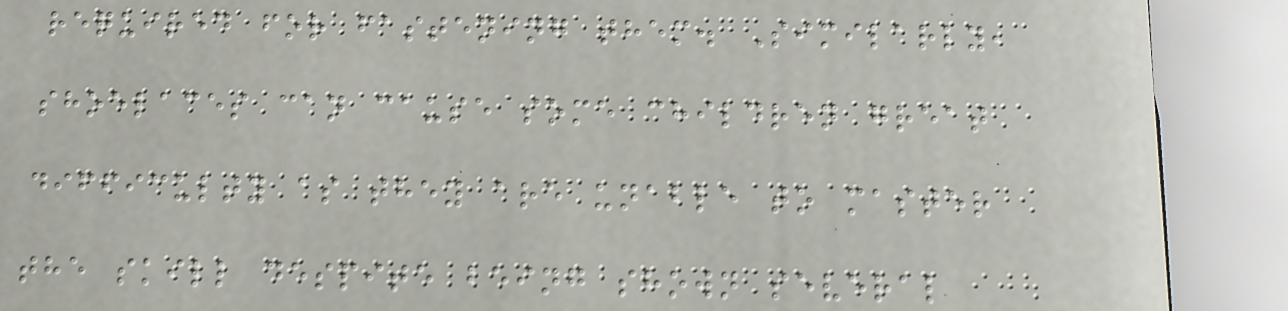required for fastening them. Similarly,
shoelaces can cause some children great
difficulty as they are unable to master
the skill despite being shown several
